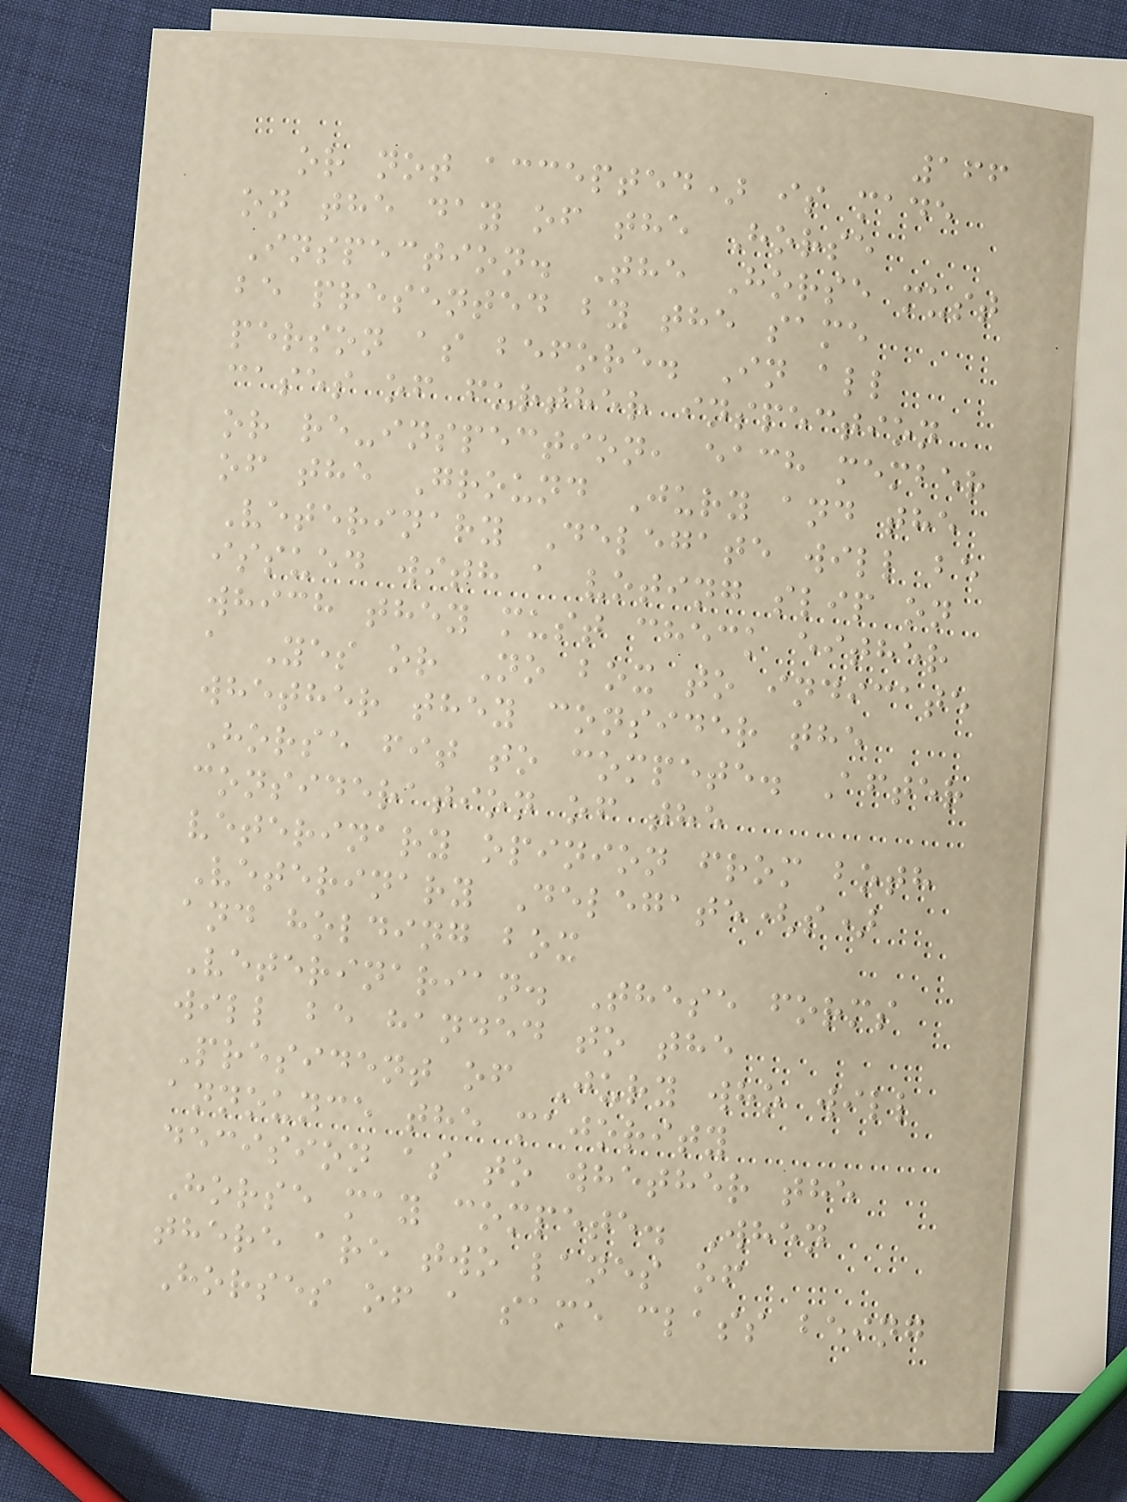166
or not accepted) is made
on the day of the Horse
Inspection. The Horse must
be presented by the same
person as before. In all
cases of further inspection
or re-inspection, each member
of the Ground Jury and the
Veterinary Delegate will be
issued with a voting slip on
which they must check either
a Yes or No box to indicate
whether they consider the
Horse fit to compete. After
consideration of the
veterinary opinion from both
Veterinary Delegate(s)
and holding box
Veterinarian. These forms
will be handed to the
President of Jury who will
announce the majority
decision as to whether the
Horse may compete. When
there are two lanes of
Horses of a same class being
